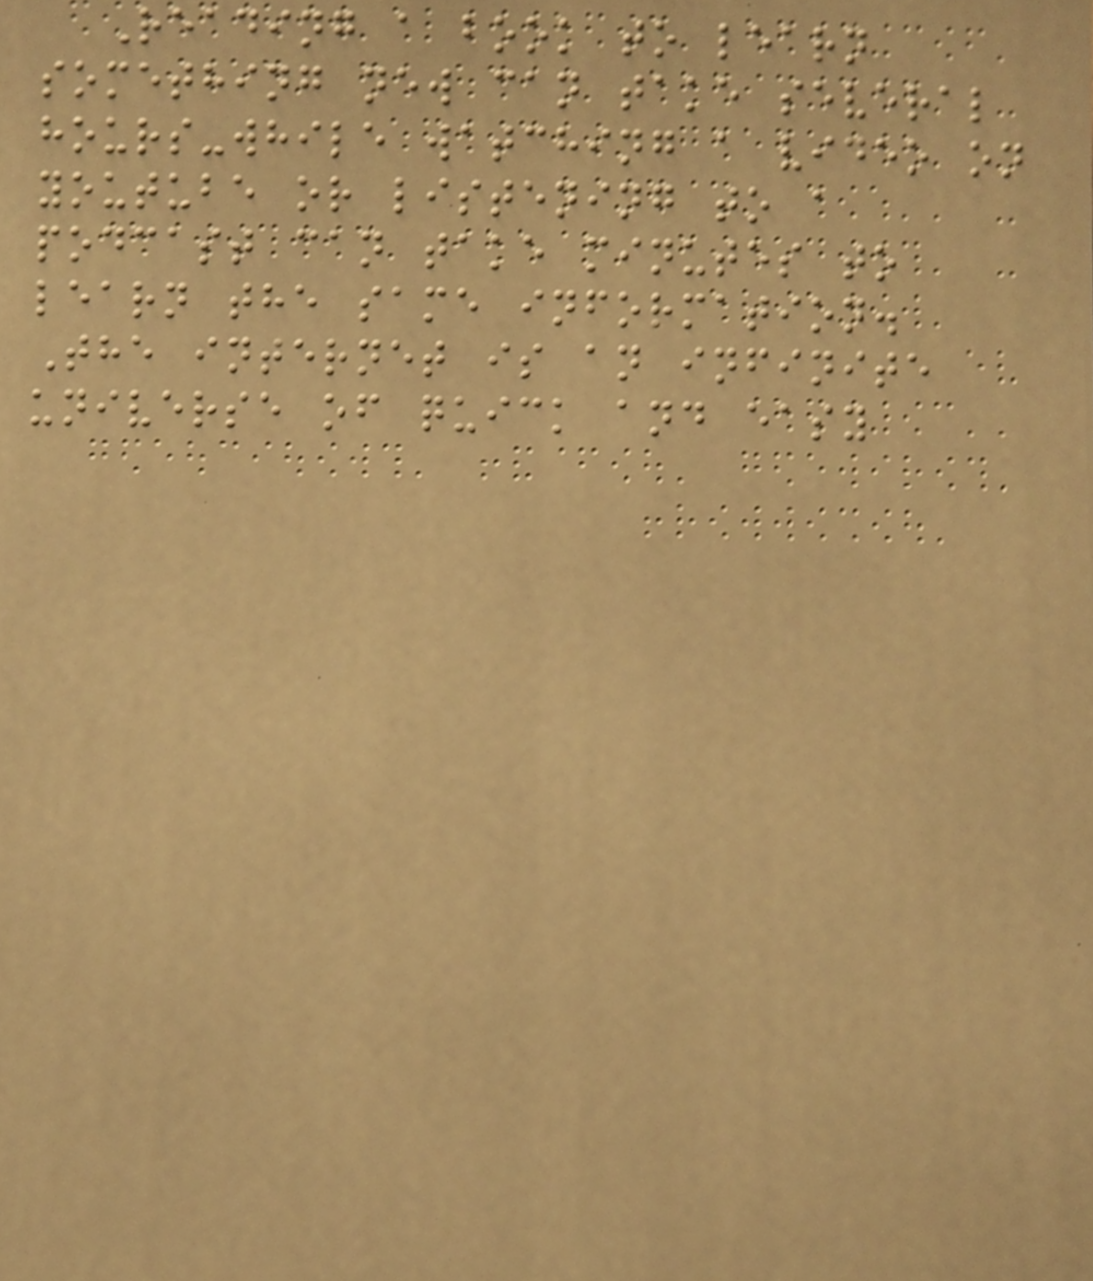Reading a book to learn
something new can take several
hours-while watching a video on
youtube or listening to a
podcast can take minutes to
learn the same information.
The internet is an infinite
universe of quick and easy
